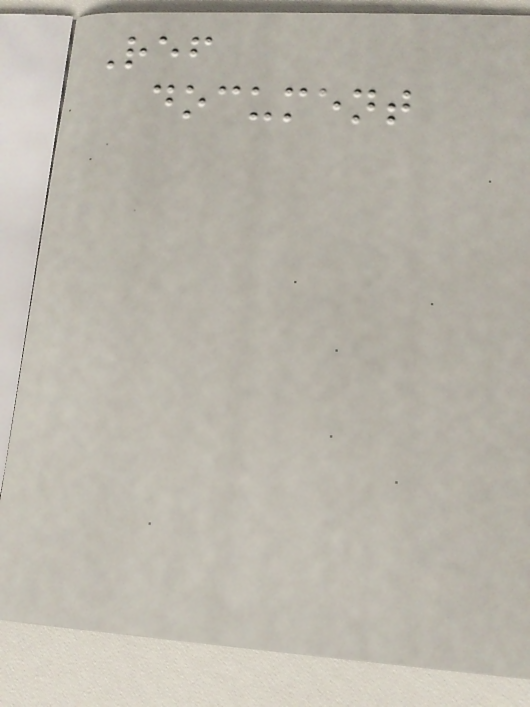Ref
document
